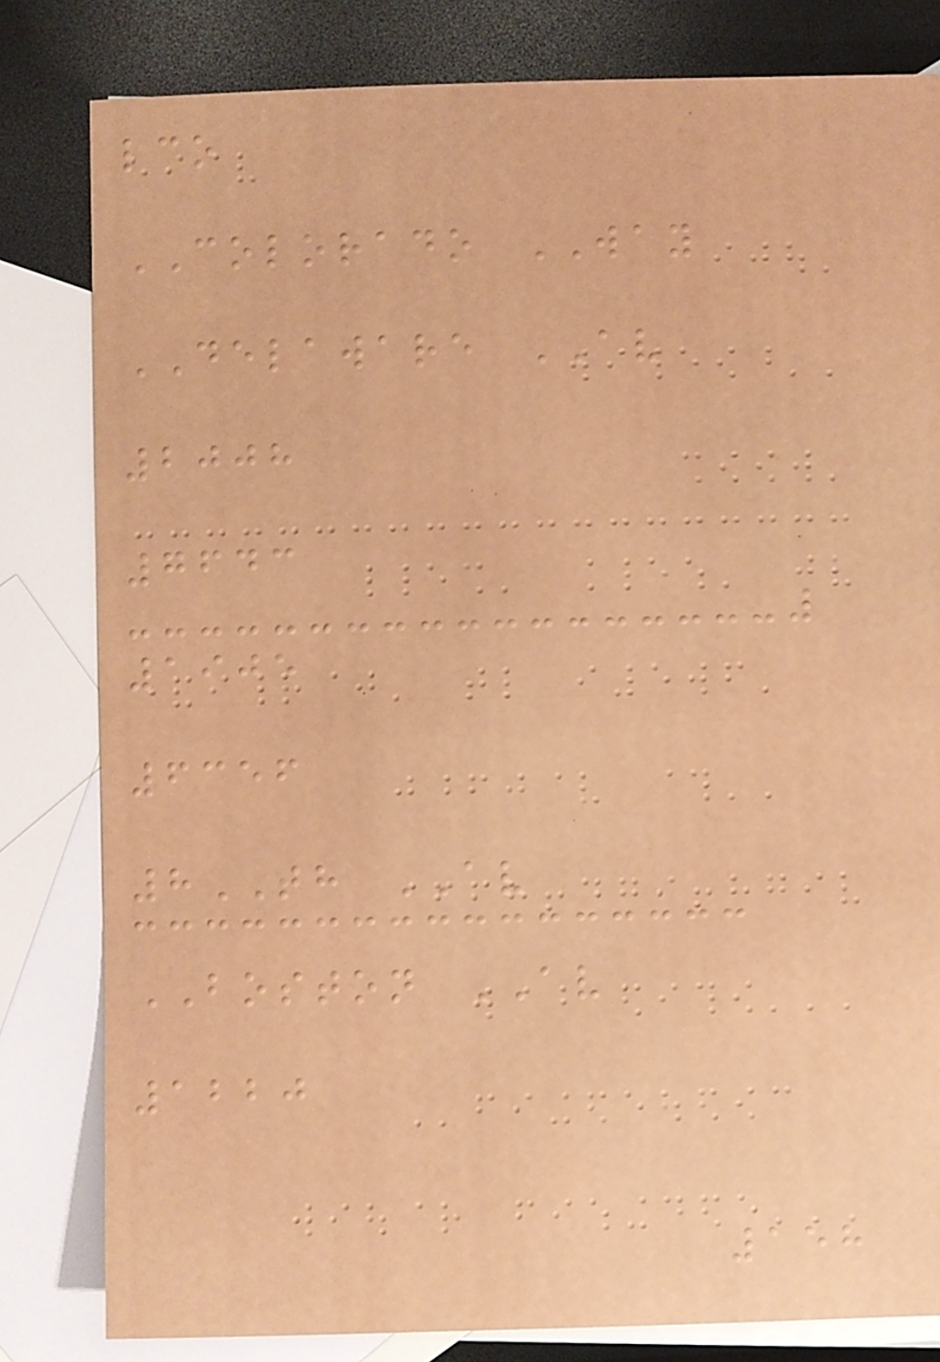lco
COLORADO WAY
DELAWARE AV
2008
7643
1905
6356
8TH AV
BOSTON AV
1220
158
